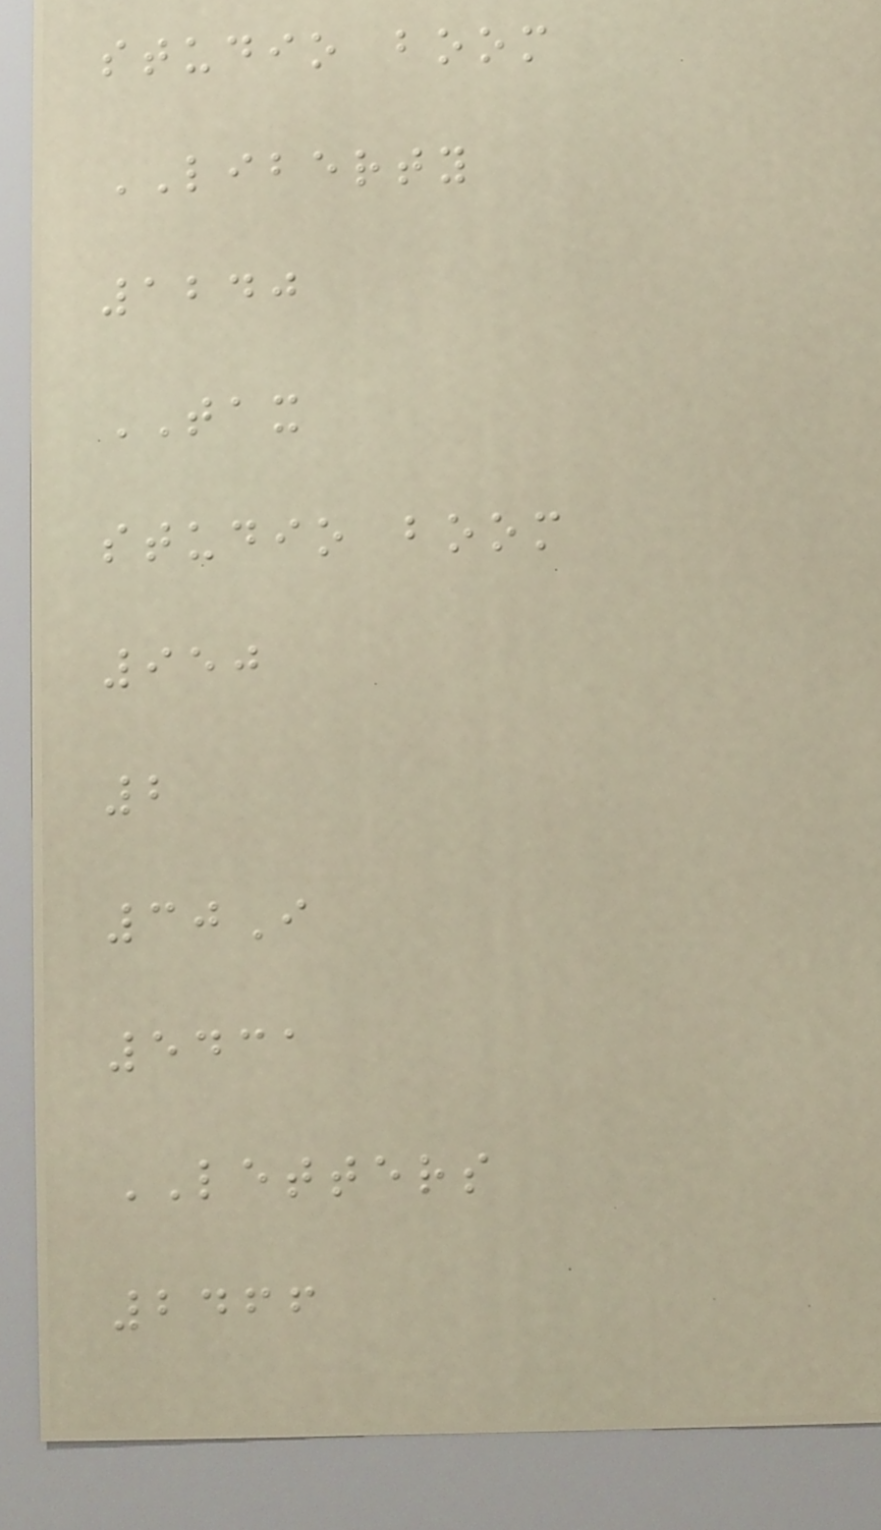studio boom
LIBERTY
1240
TAX
studio boom
950
2
30I
5431
LETTERS
2466
